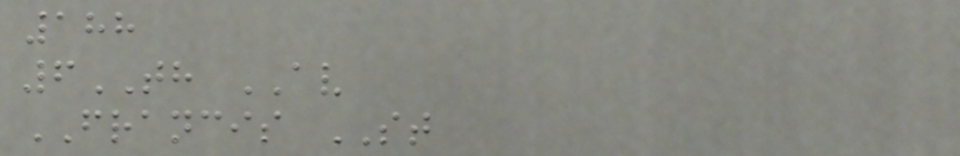188
6TH AV
FRANCIS ST
